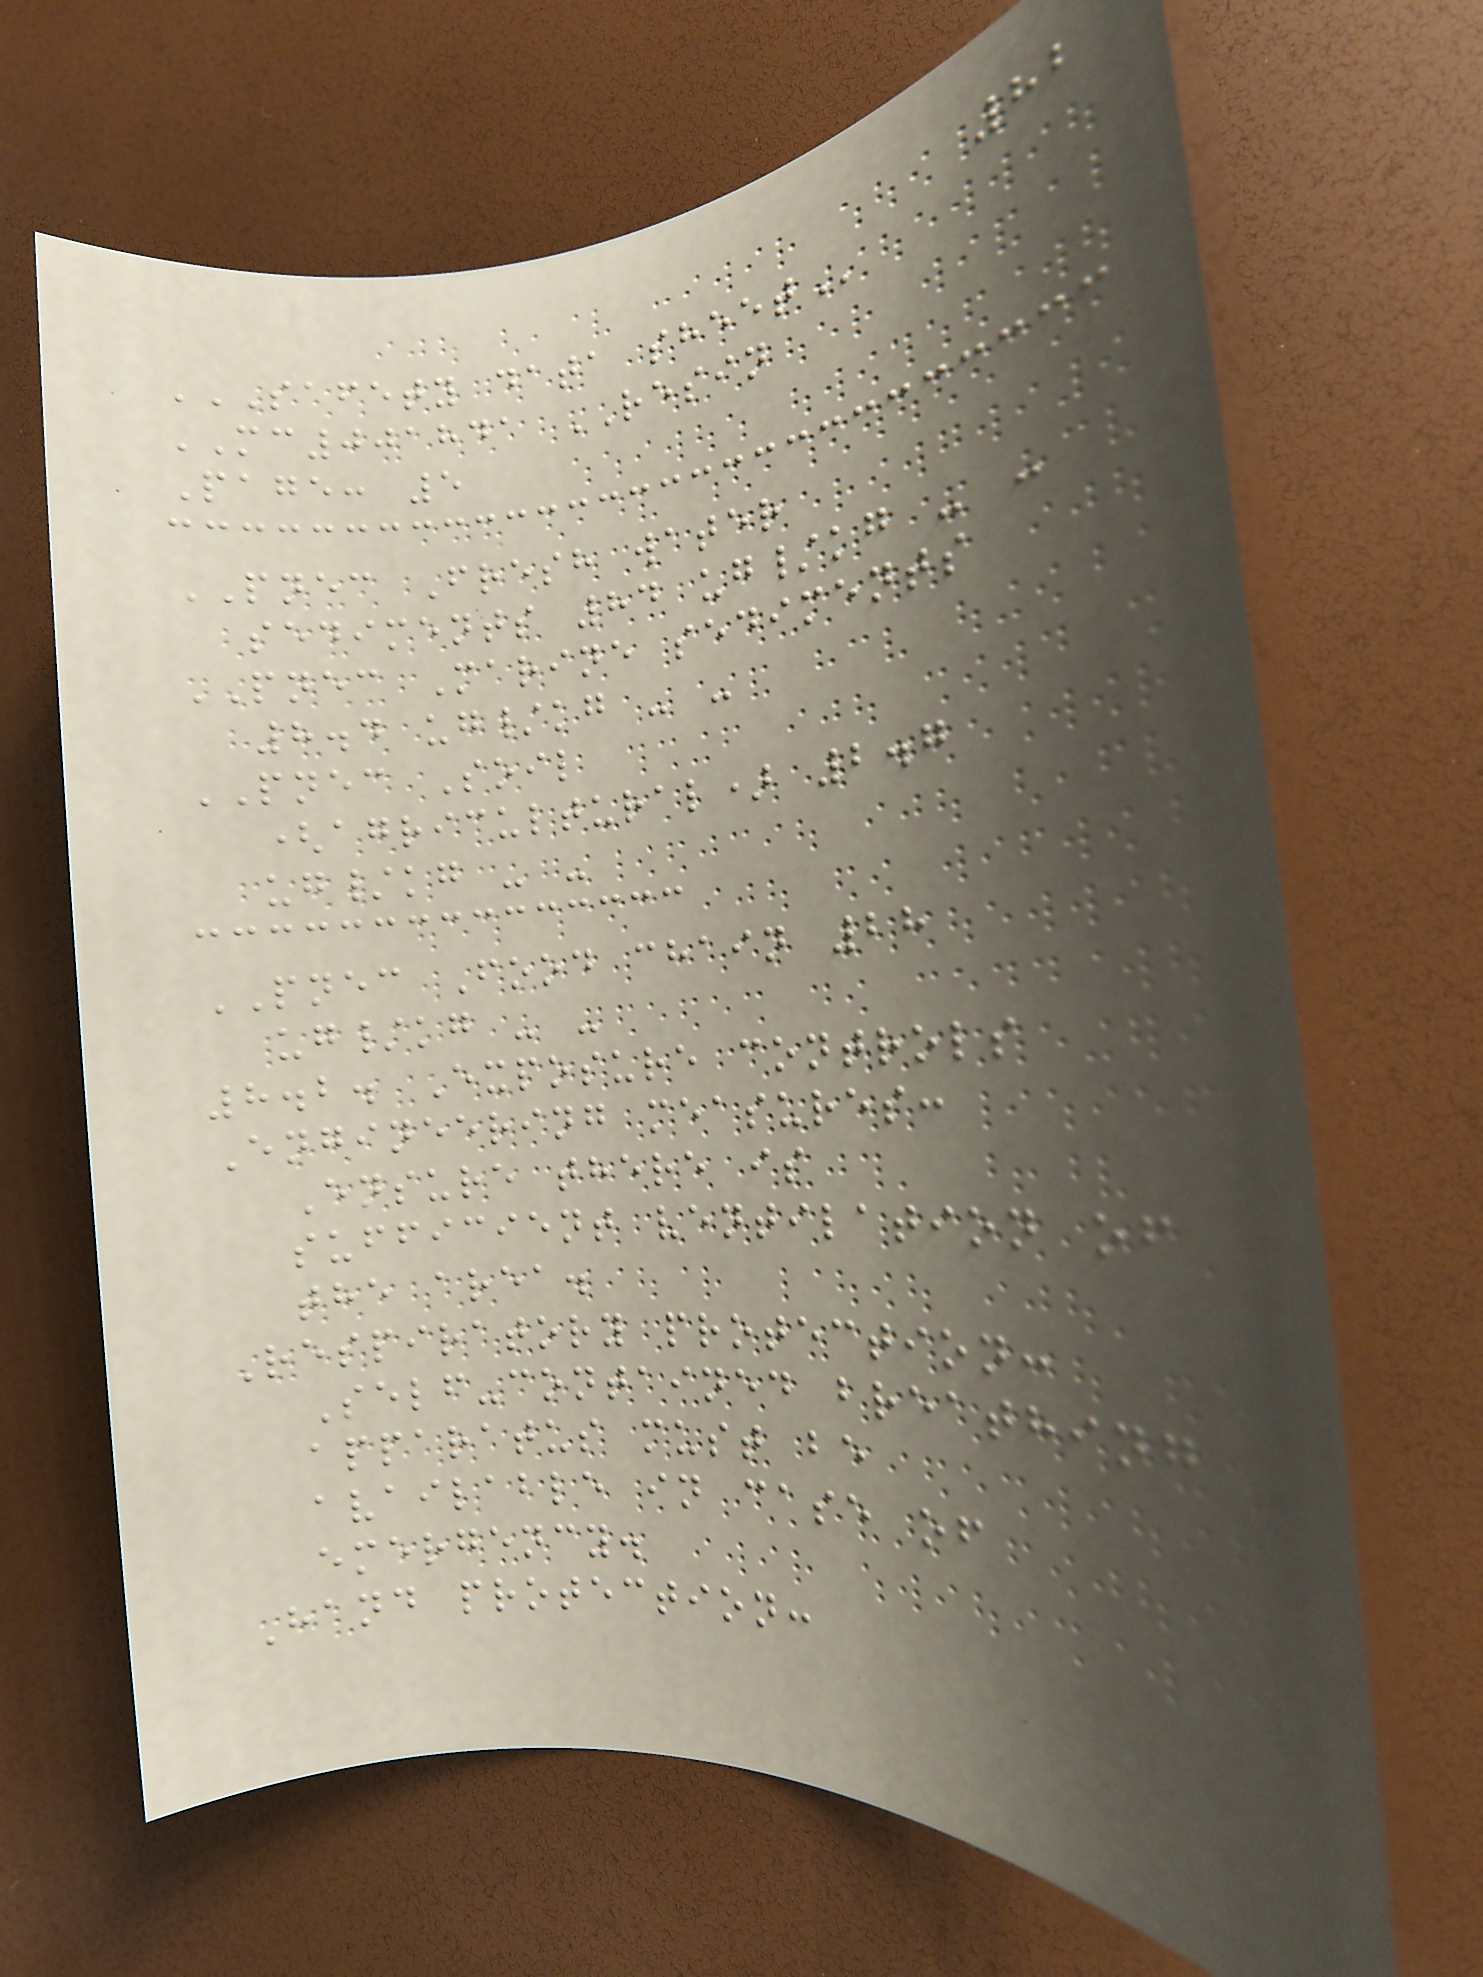82
SAFETY DATA SHEET
MC001841 RESIN
Page: 5
PNEC Fresh water
sediments 84 ug/kg - -
PNEC Marine sediments
8.4 ug/kg - -
PNEC Soil
(agricultural) 2.7
ug/kg - -
PNEC Food chain 28
ug/kg - -
8.2. Exposure controls
Engineering measures:
Ensure there is
sufficient ventilation of
the area.
Respiratory protection:
Self-contained breathing
apparatus must be
available in case of
emergency.
Hand protection:
